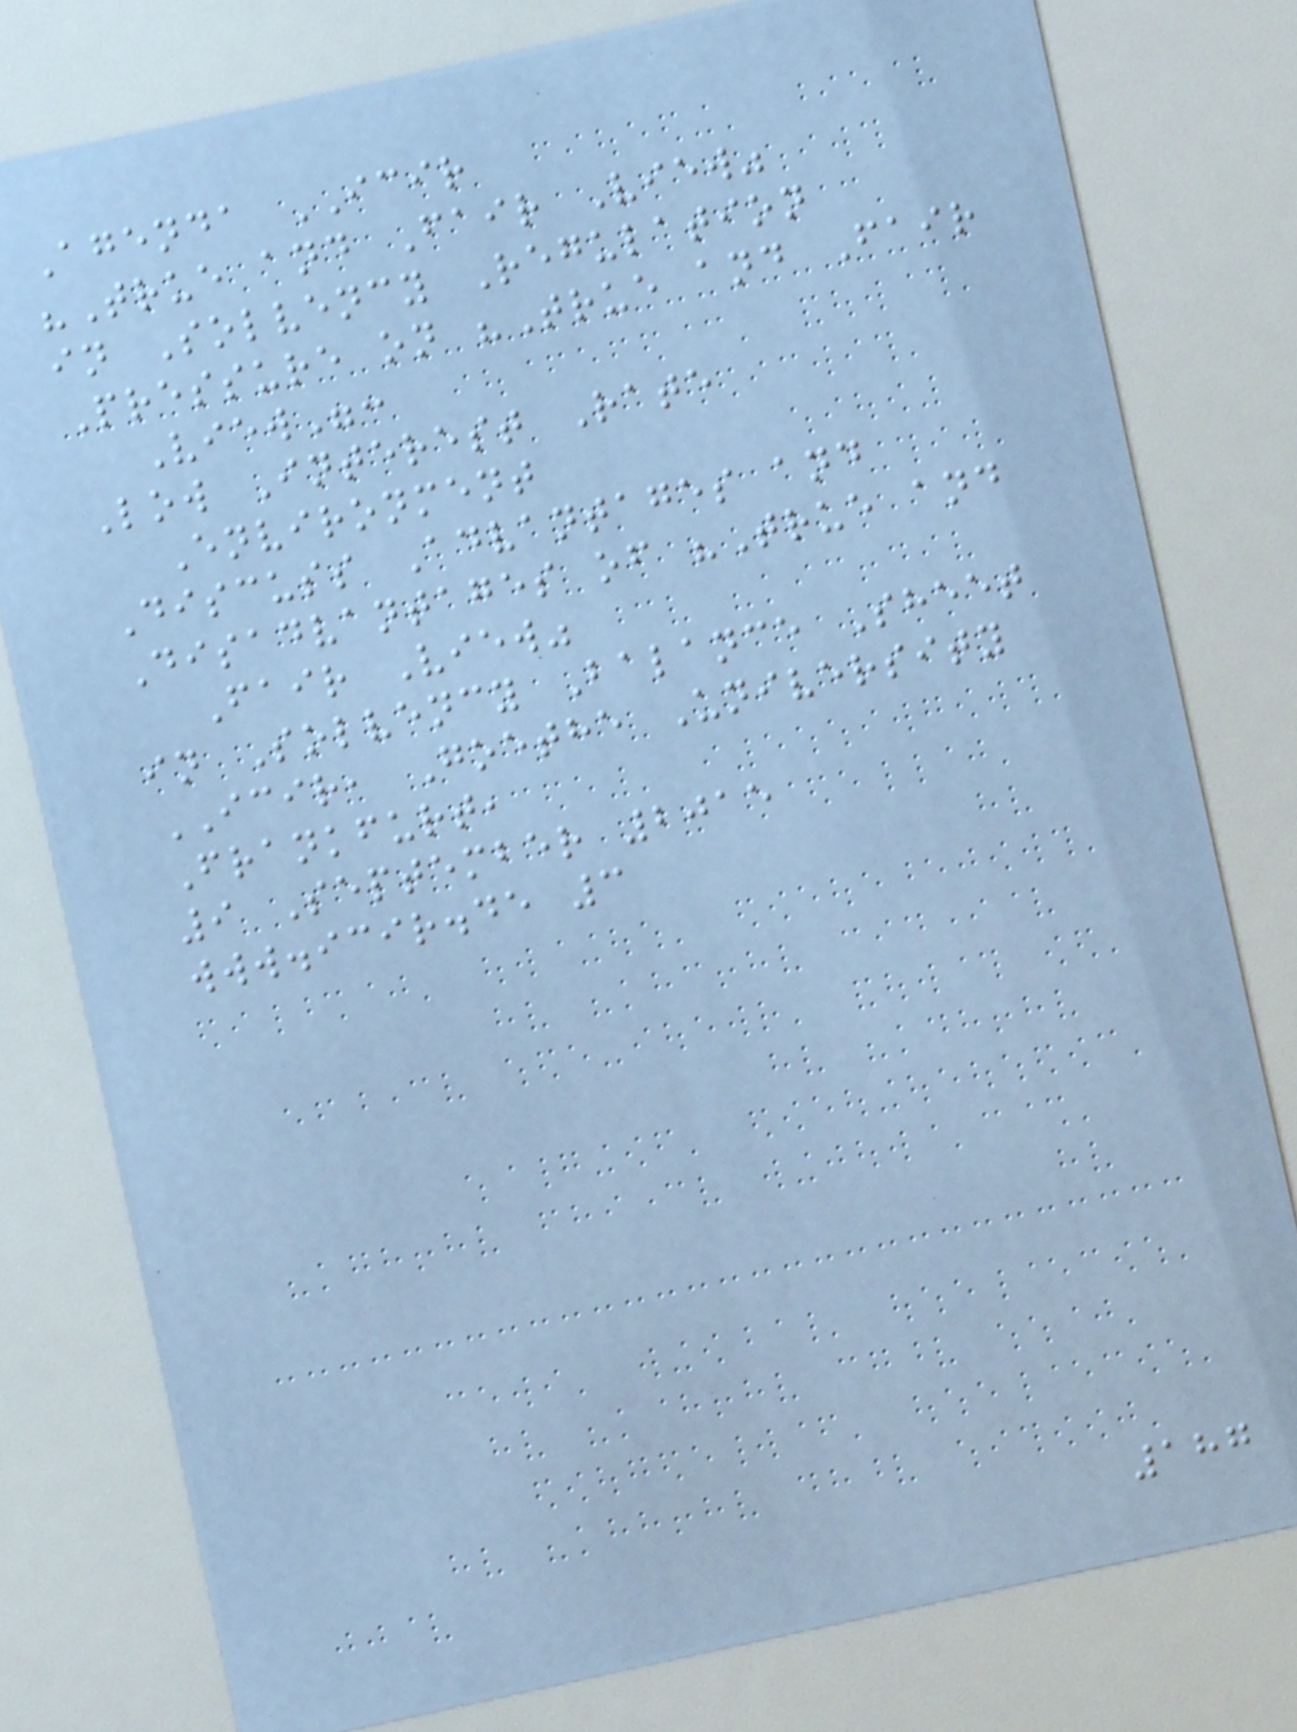Agenda ICIR
"True and Fair View"
in Solvency Regulation
Pressure on "True and Fair
View":
Low Interest Rate
Environment
Discuss Advantages and
Disadvantages of "True and
Fair View"
in Solvency Balance Sheet
ICIR, Goethe University
Frankfurt,
9 September 2015
www.icir.de 3
187
